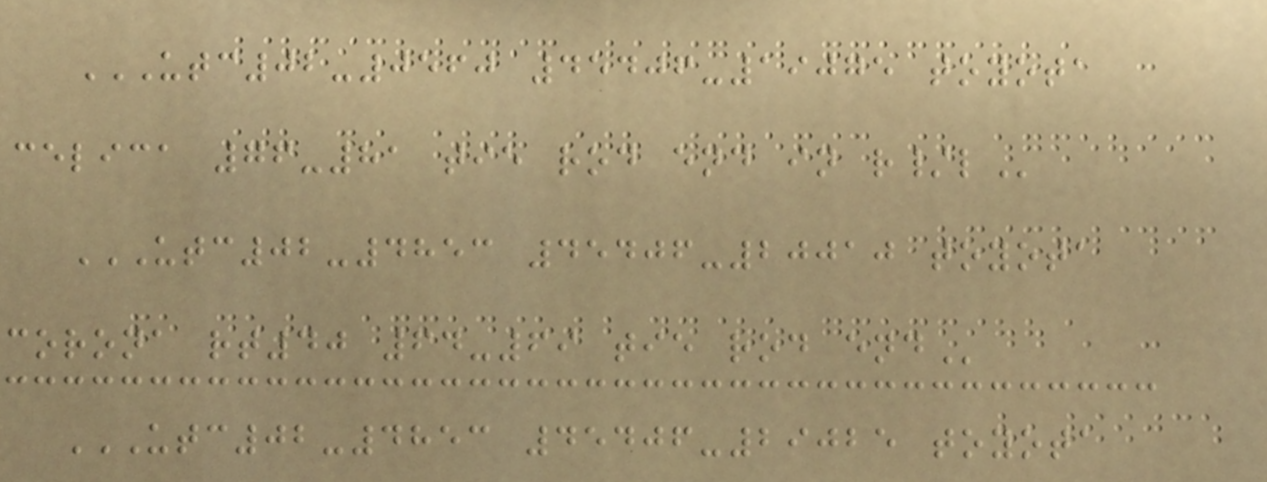UTC02-0560 45406-19075 TOYOTA
CELICA 76-81 TIE ROD END IN R/L
UTC02-4853 45406-20010 TOYOTA
CORONA RT40 64-69 TIE ROD END
UTC02-4853 45406-29025 TOYOTA
